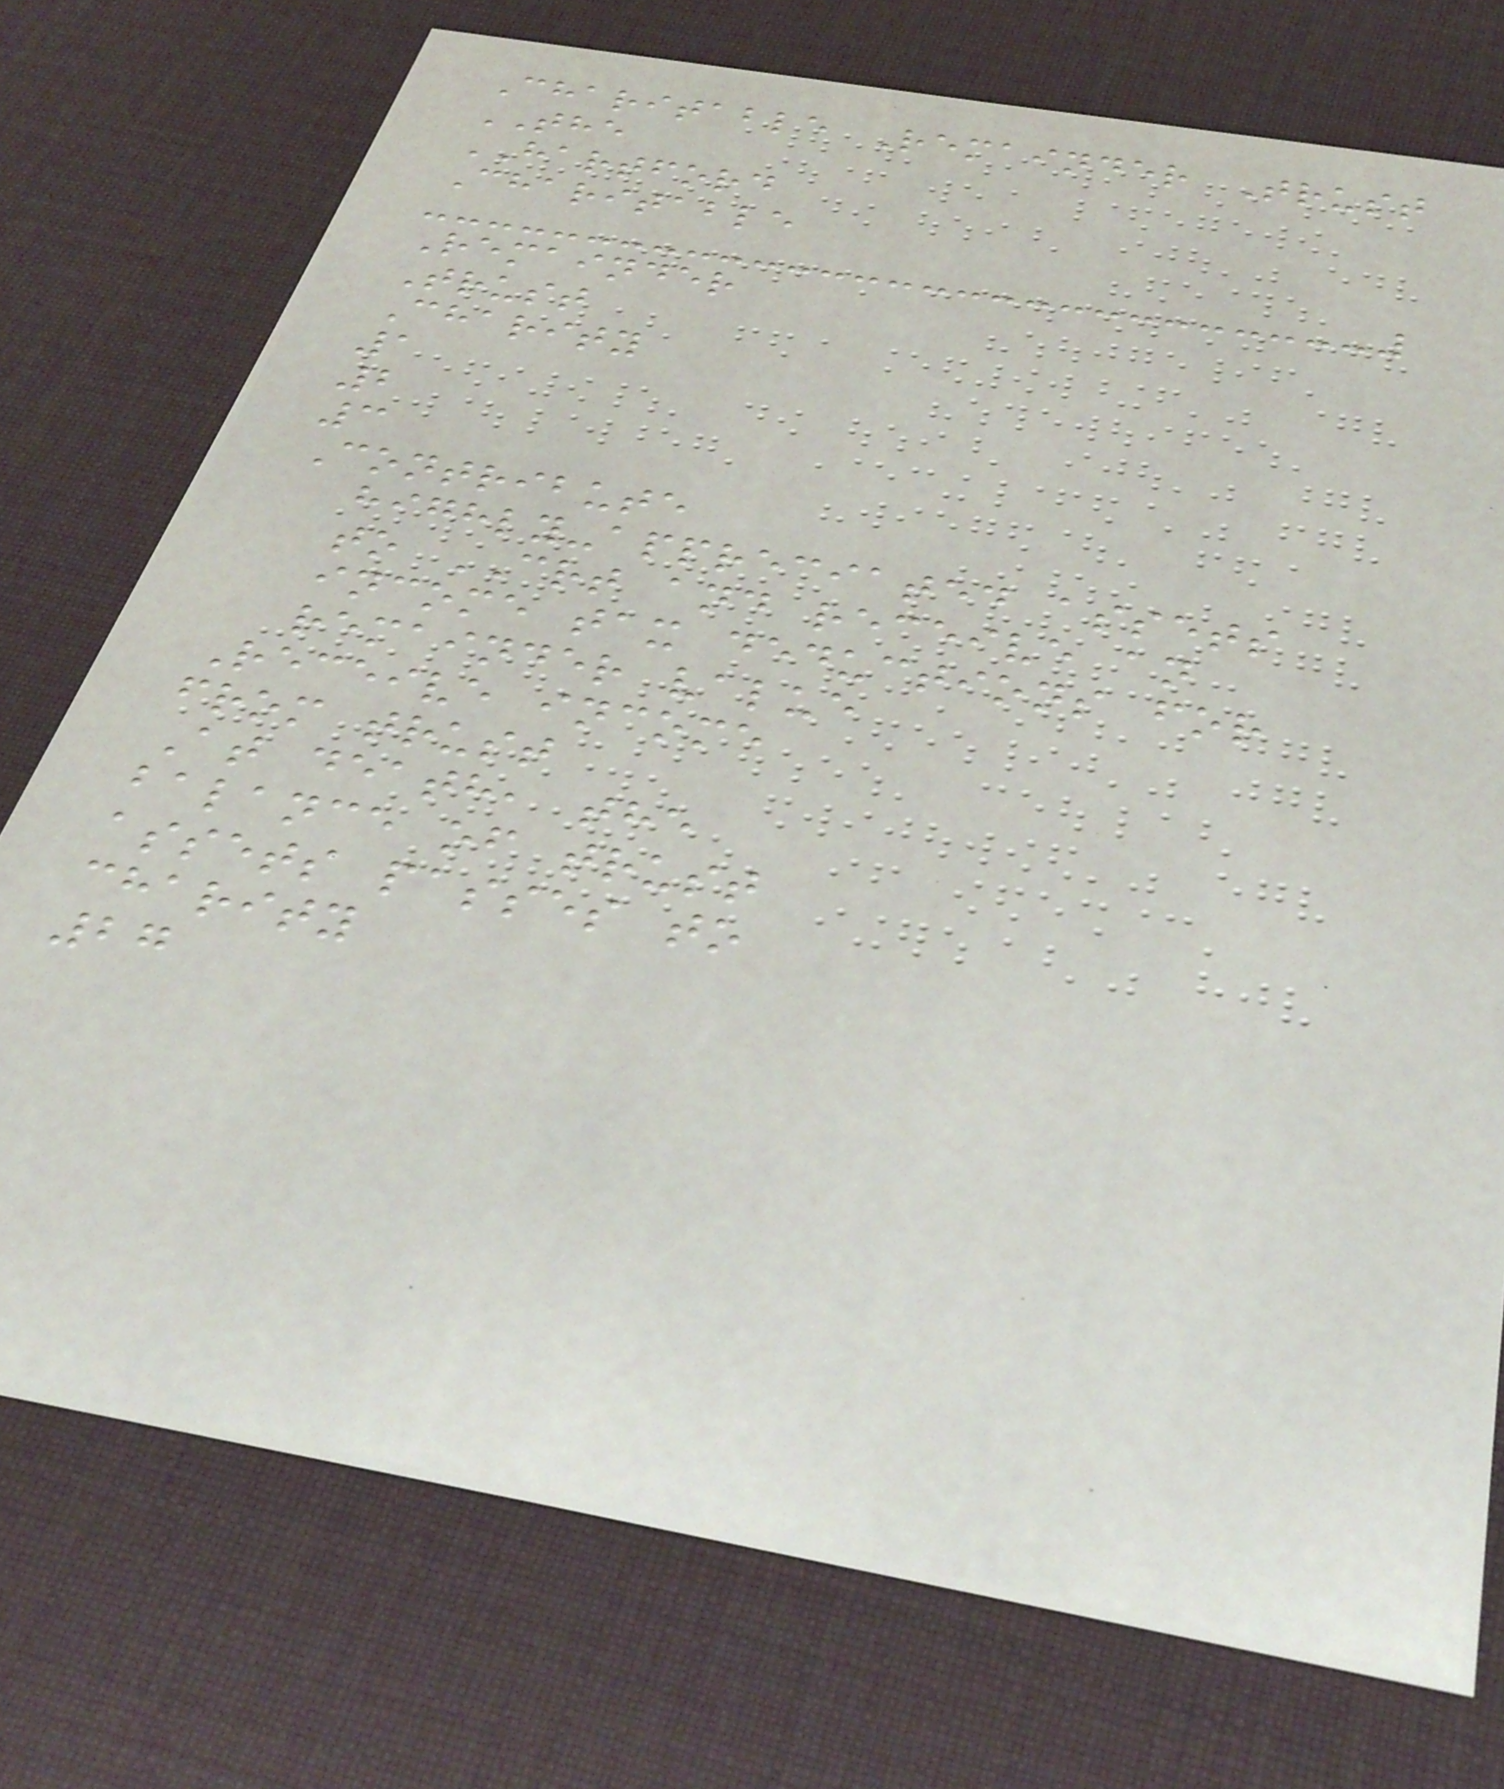Charitable Remainder Trust
THE
HARTFORD
Charitable
Remainder
Trust
Charity
1
2
3
Contribute
highly-appreciated assets
to CRT and receive an
income tax deductions for
remainder value
Receive income
from trust
At death, the
balance of trust
assets passes to
charity
27
